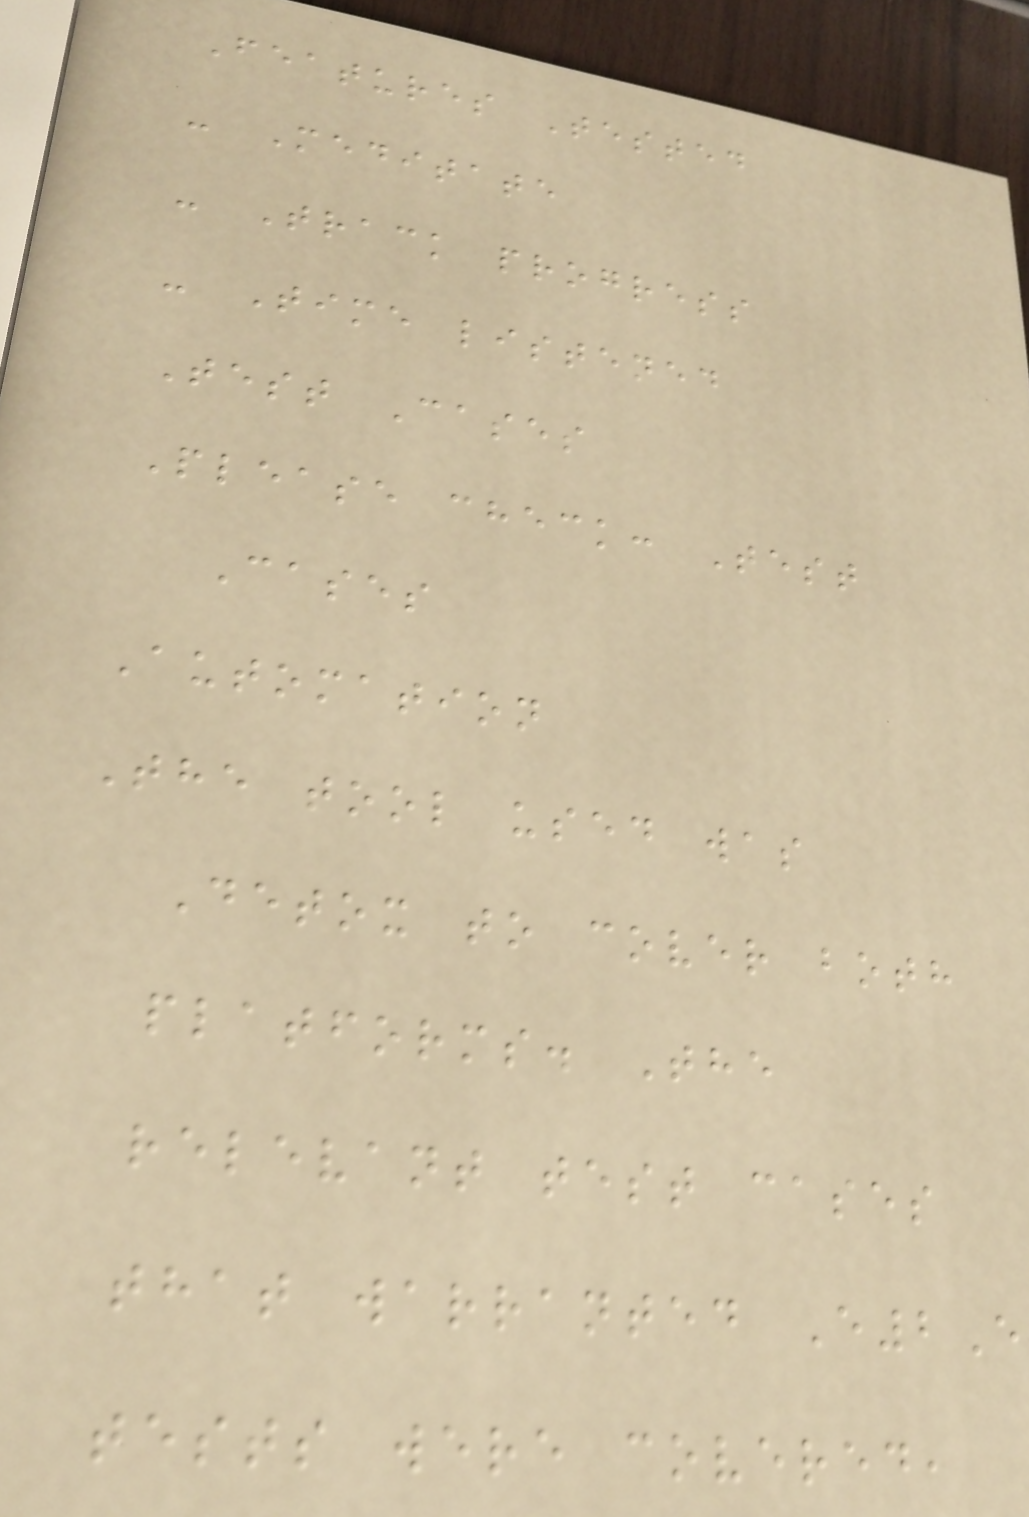Features Tested
- Meditate
- Track progress
- Time listened
Test Cases
Please check: Test
Cases
Automation
The tool used was
Detox to cover both
platforms. The
relevant test cases
that warranted E2E
tests were covered,
